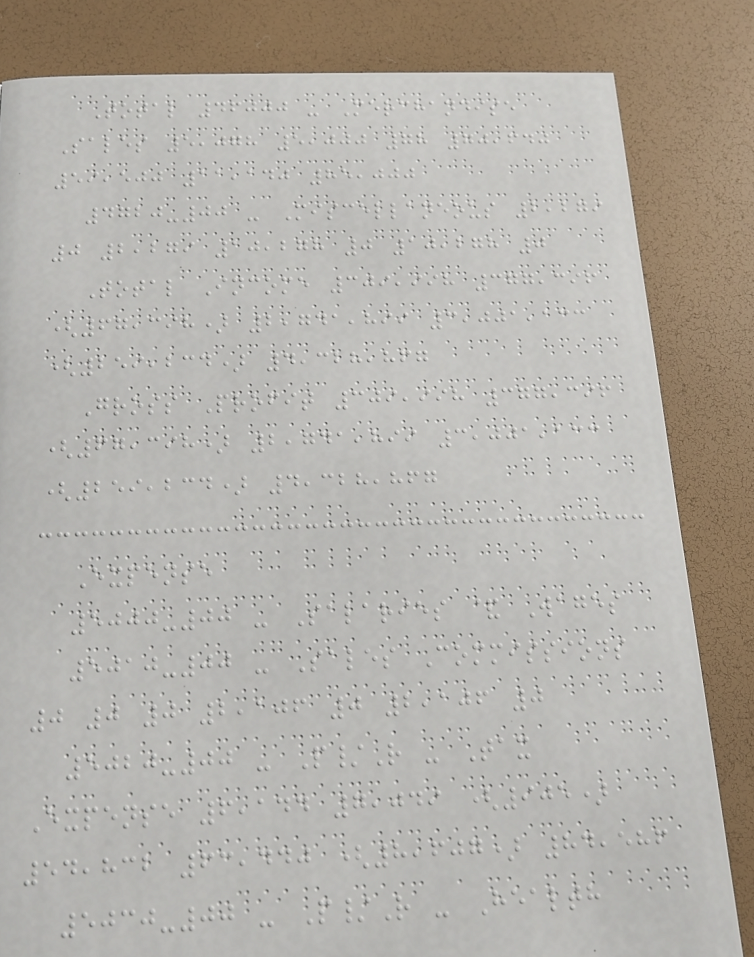Total 46000 - Merchandise
Sales 5,078 5,000 78 70,640
59,500 11,140 85,000
4720-00 - Miscellaneous 2,279
0 2,279 10,278 0 10,278 0
Total Income 309,998 377,396
(67,398) 2,741,899 3,001,133
(259,234) 4,328,867
Gross Profit 309,998 377,396
(67,398) 2,741,899 3,001,133
(259,234) 4,328,867
Expense
5000-00 - Salaries & Wages
5010-00 - Sales Commissions
0 0 0 2,106 0 2,106 0
5020-00 - P/R - Tax
Expense 6,144 7,049 (905)
54,832 63,440 (8,607) 84,586
5030-00 - P/R - Health
